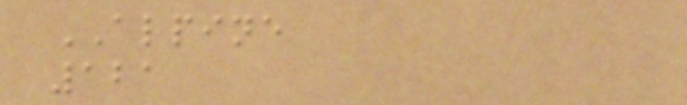ALPINE
121
